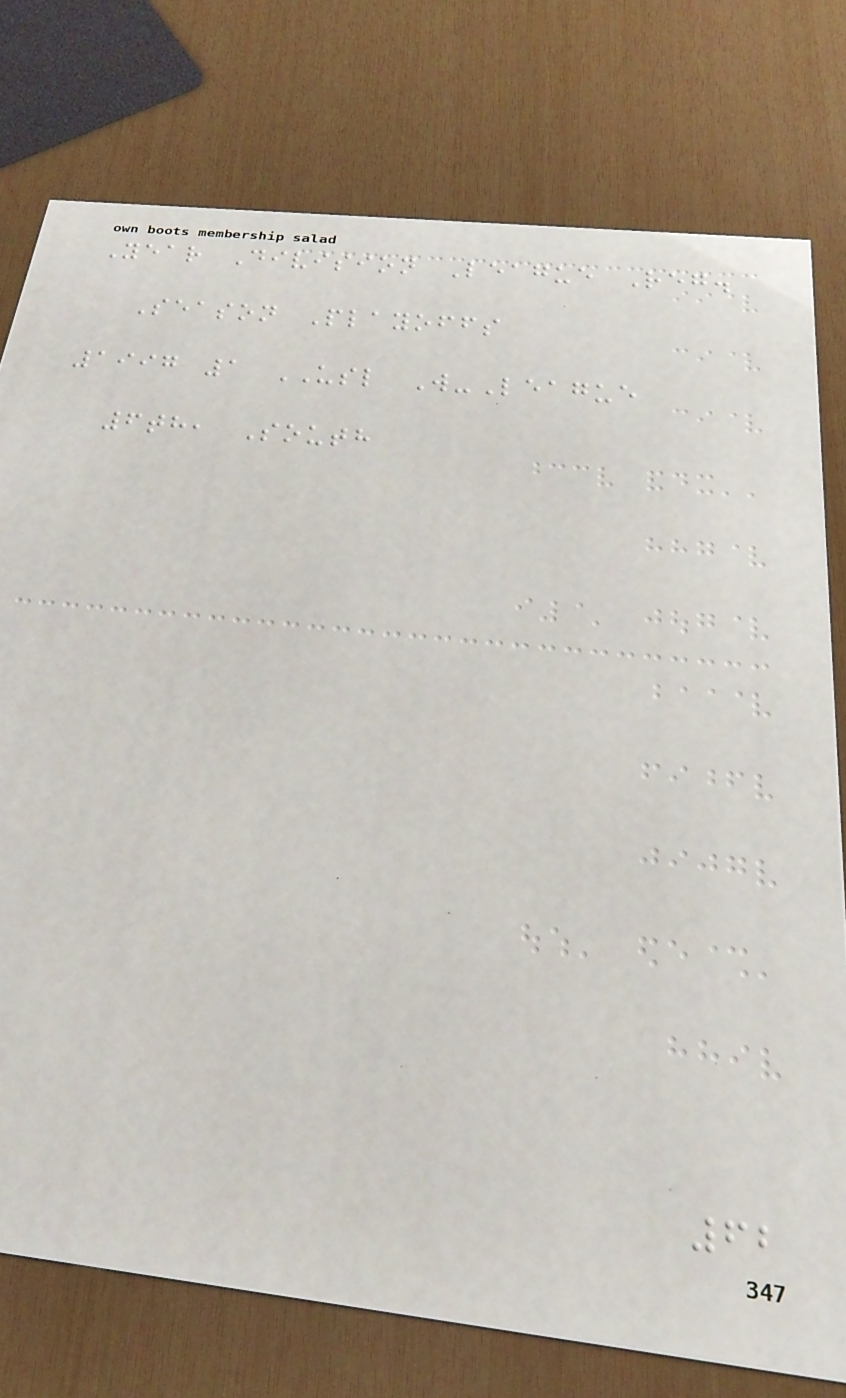Year Division League Reg.
Season Playoffs
1997 1 USL W-League
6th, South
62
